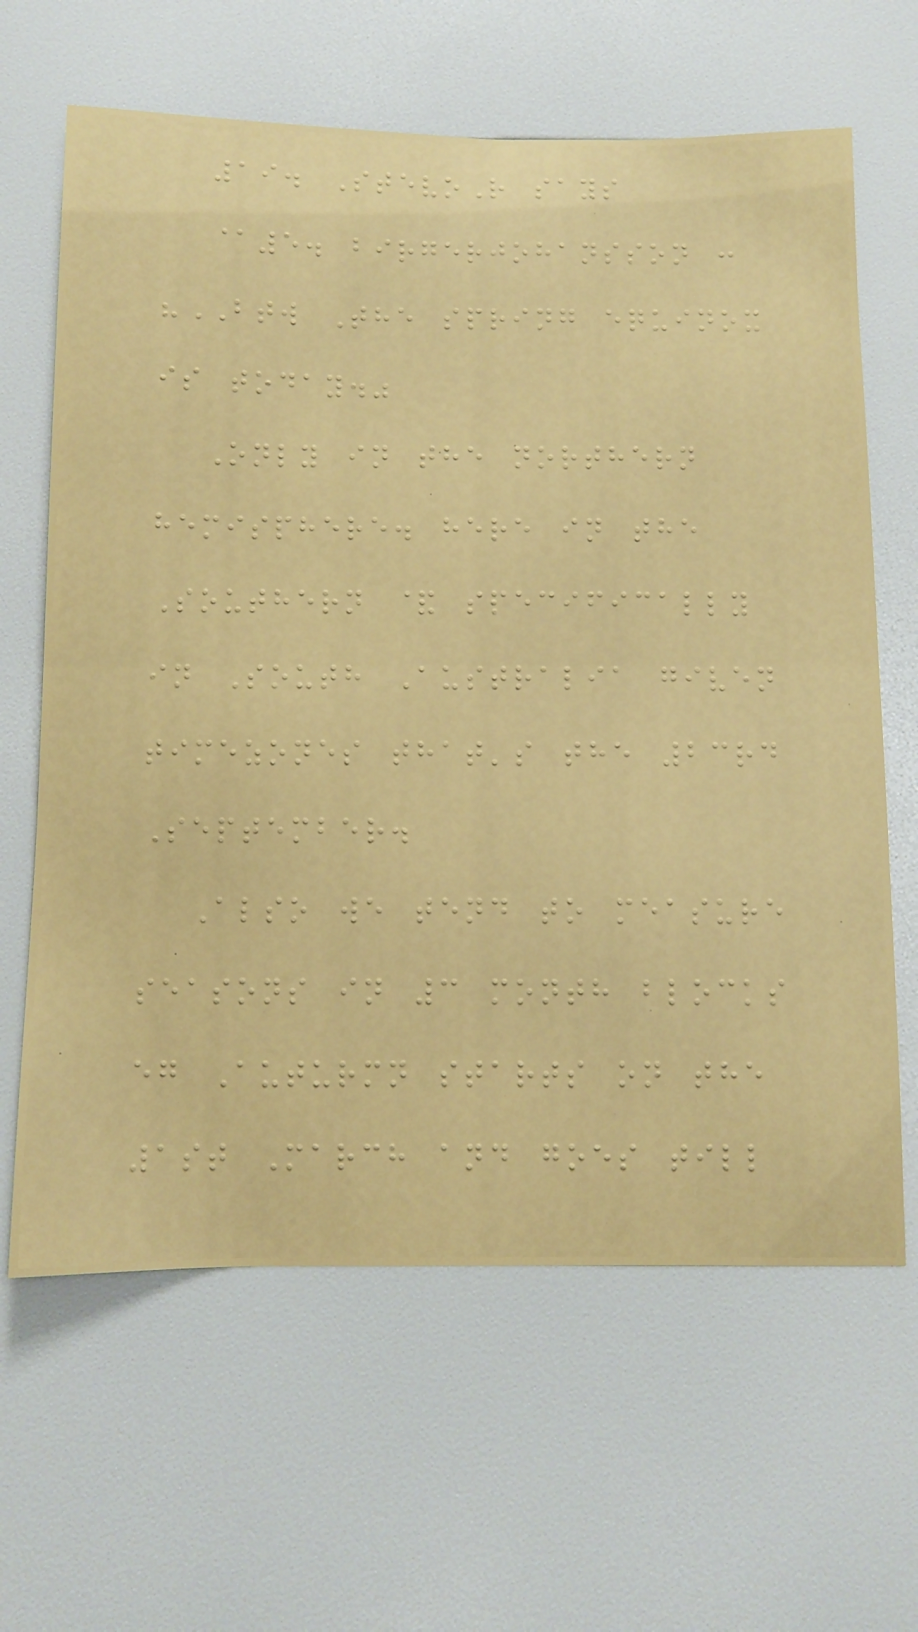19. StevoR says
@5. birgerjohansson :
"BTW The spring equinox
is today."
Only in the northern
hemisphere. here in the
Southern & specifically
in South Australia given
timezones that's the 23rd
September.
Also we tend to measure
seasons in 3 month blocks
eg Auturmn starts on the
1st March and goes till
